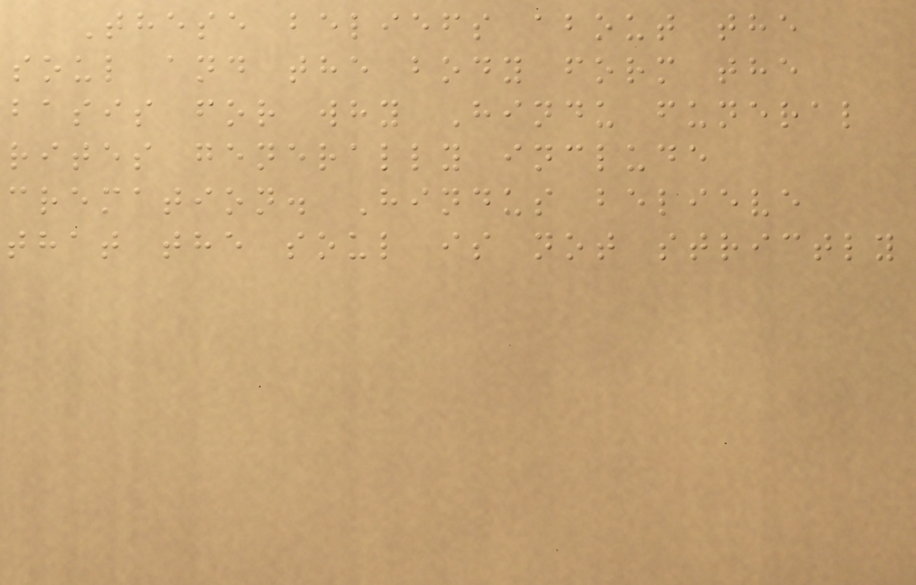These beliefs about the
soul and the body form the
basis for why Hindu funeral
rites generally include
cremation. Hindus believe
that the soul is not strictly
